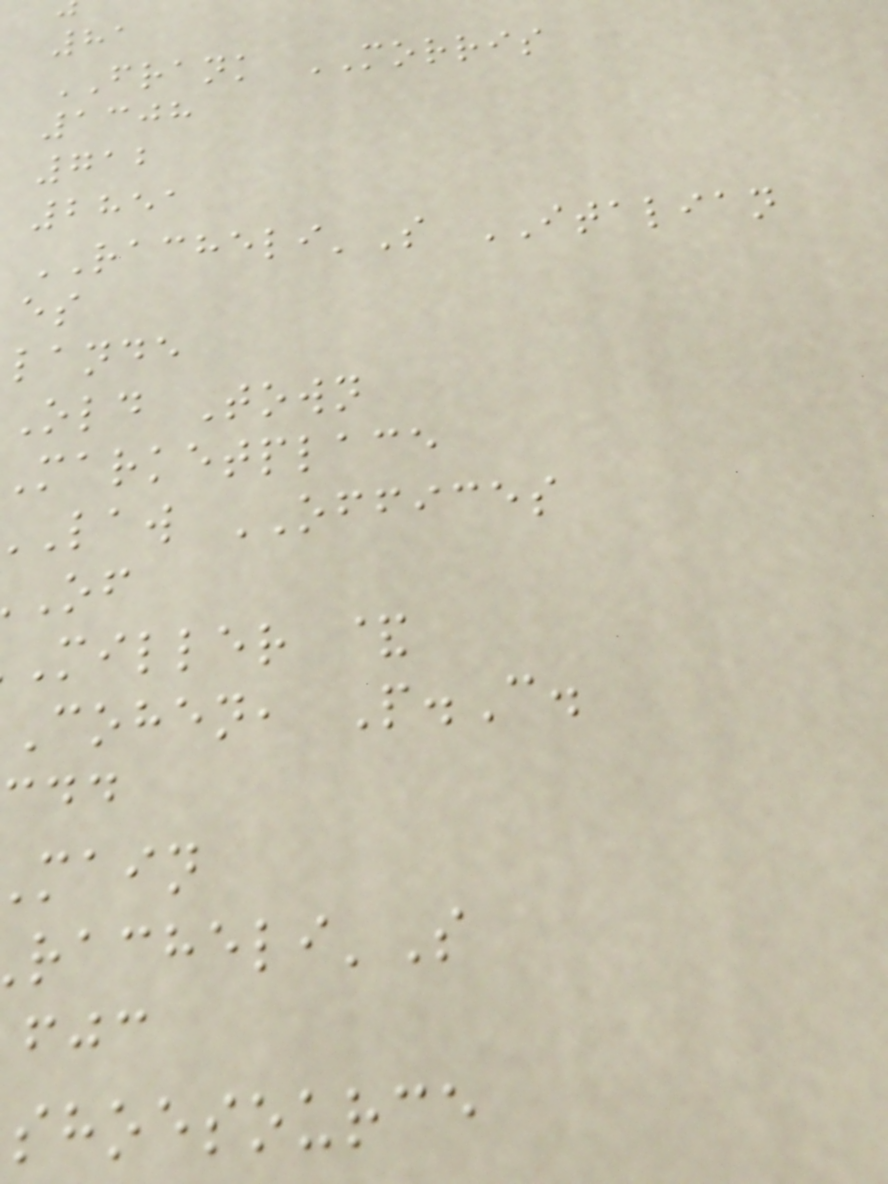81
FRANK MORRIS
1308
712
2851
RACHELI'S ITALIAN
es
lande
Old Town
marketplace
law OFFICES
miller &
cohen, P.C.
main
shoesource
